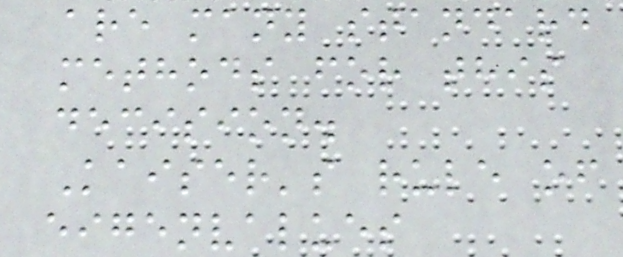are many standard
methods for this
decision.
Kaiser's rule of
eigenvalues
